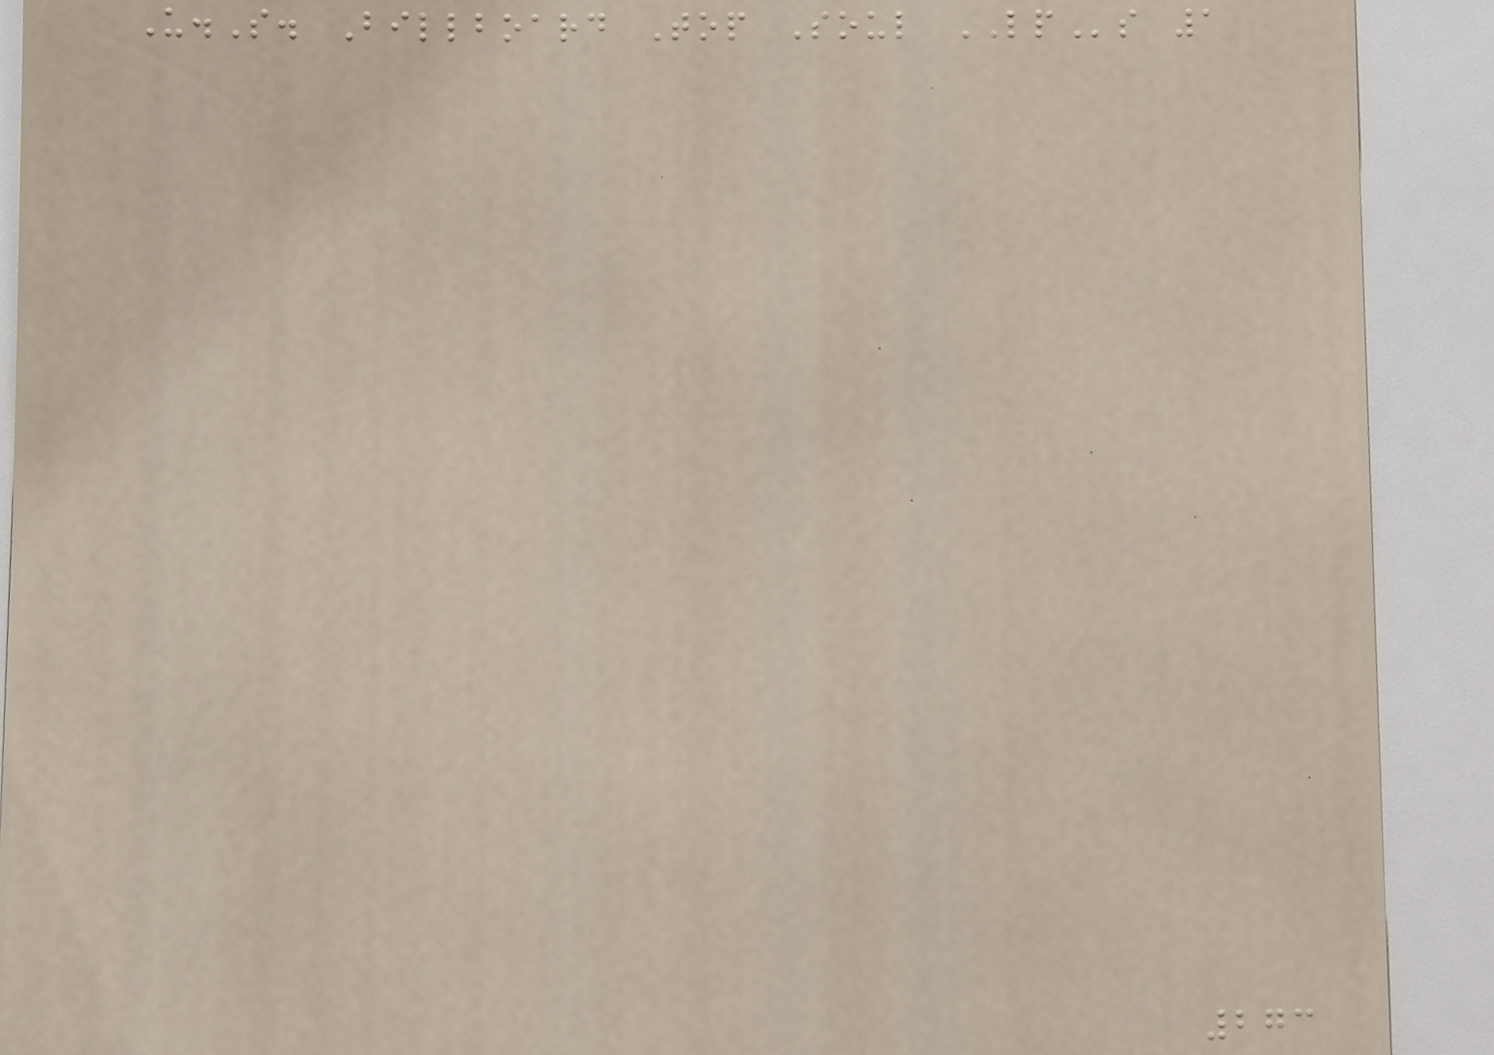U.S. Billboard Top Soul LPs 1
273
